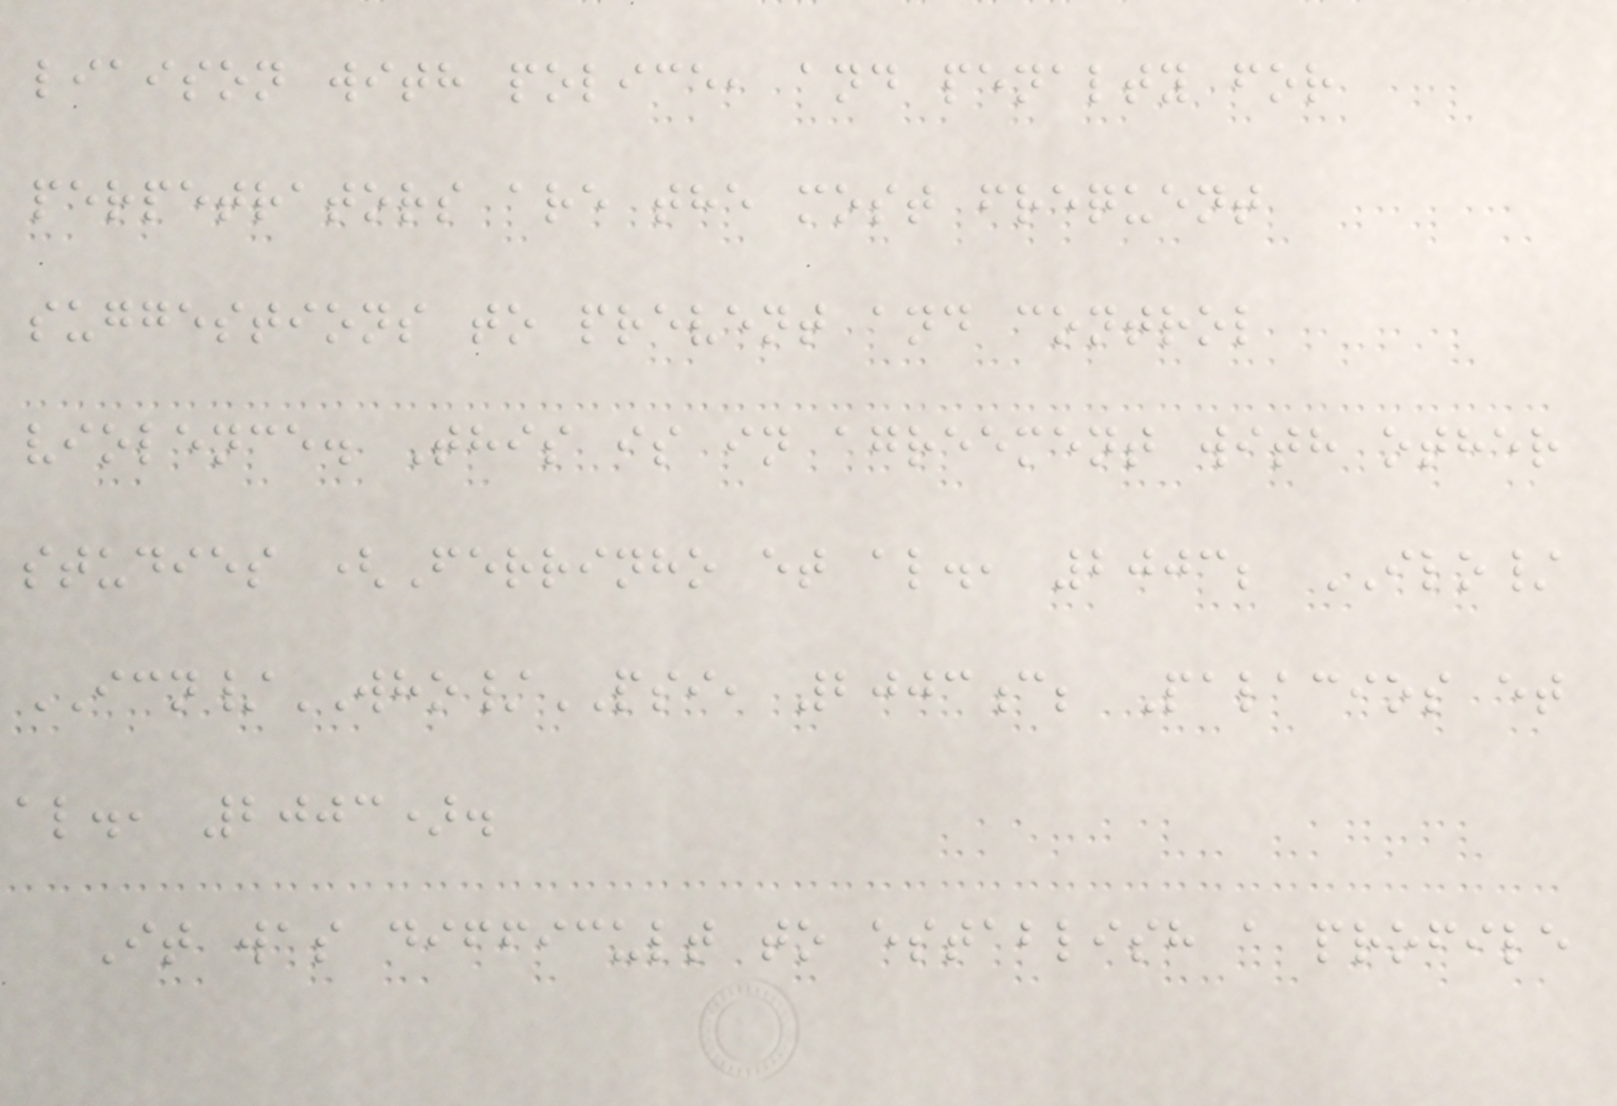liaison with police, and penalty for
perpetrators are the most frequent
suggestions to prevent and control
violence. This is in agreement with other
studies (Ferrinho et al., 2003; ILO/
ICN/WHO/PSI, 2003c; Palacios et
al., 2003).
It was difficult to establish a profile
